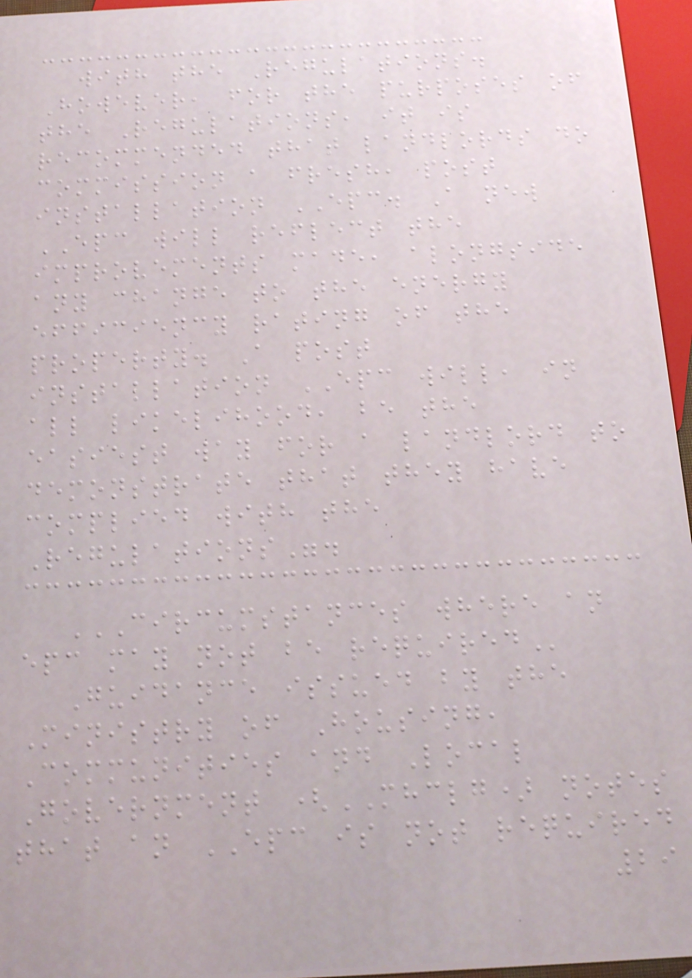with the Regulations.
However, for the purposes of
the Regulations, it is
recommended that landlords do
commission a fresh, post
installation EPC. A new
EPC will reflect the
improvements made, alongside
any change to the energy
efficiency rating of the
property. A post
installation EPC will, in
all likelihood, be the
easiest way for a landlord to
demonstrate that they have
complied with the
Regulations".
CIRCUMSTANCES WHERE AN
EPC MAY NOT BE REQUIRED
Guidance issued by the
Ministry of Housing,
Communities and Local
Government (MHCLG) notes
that an EPC is not required
29
